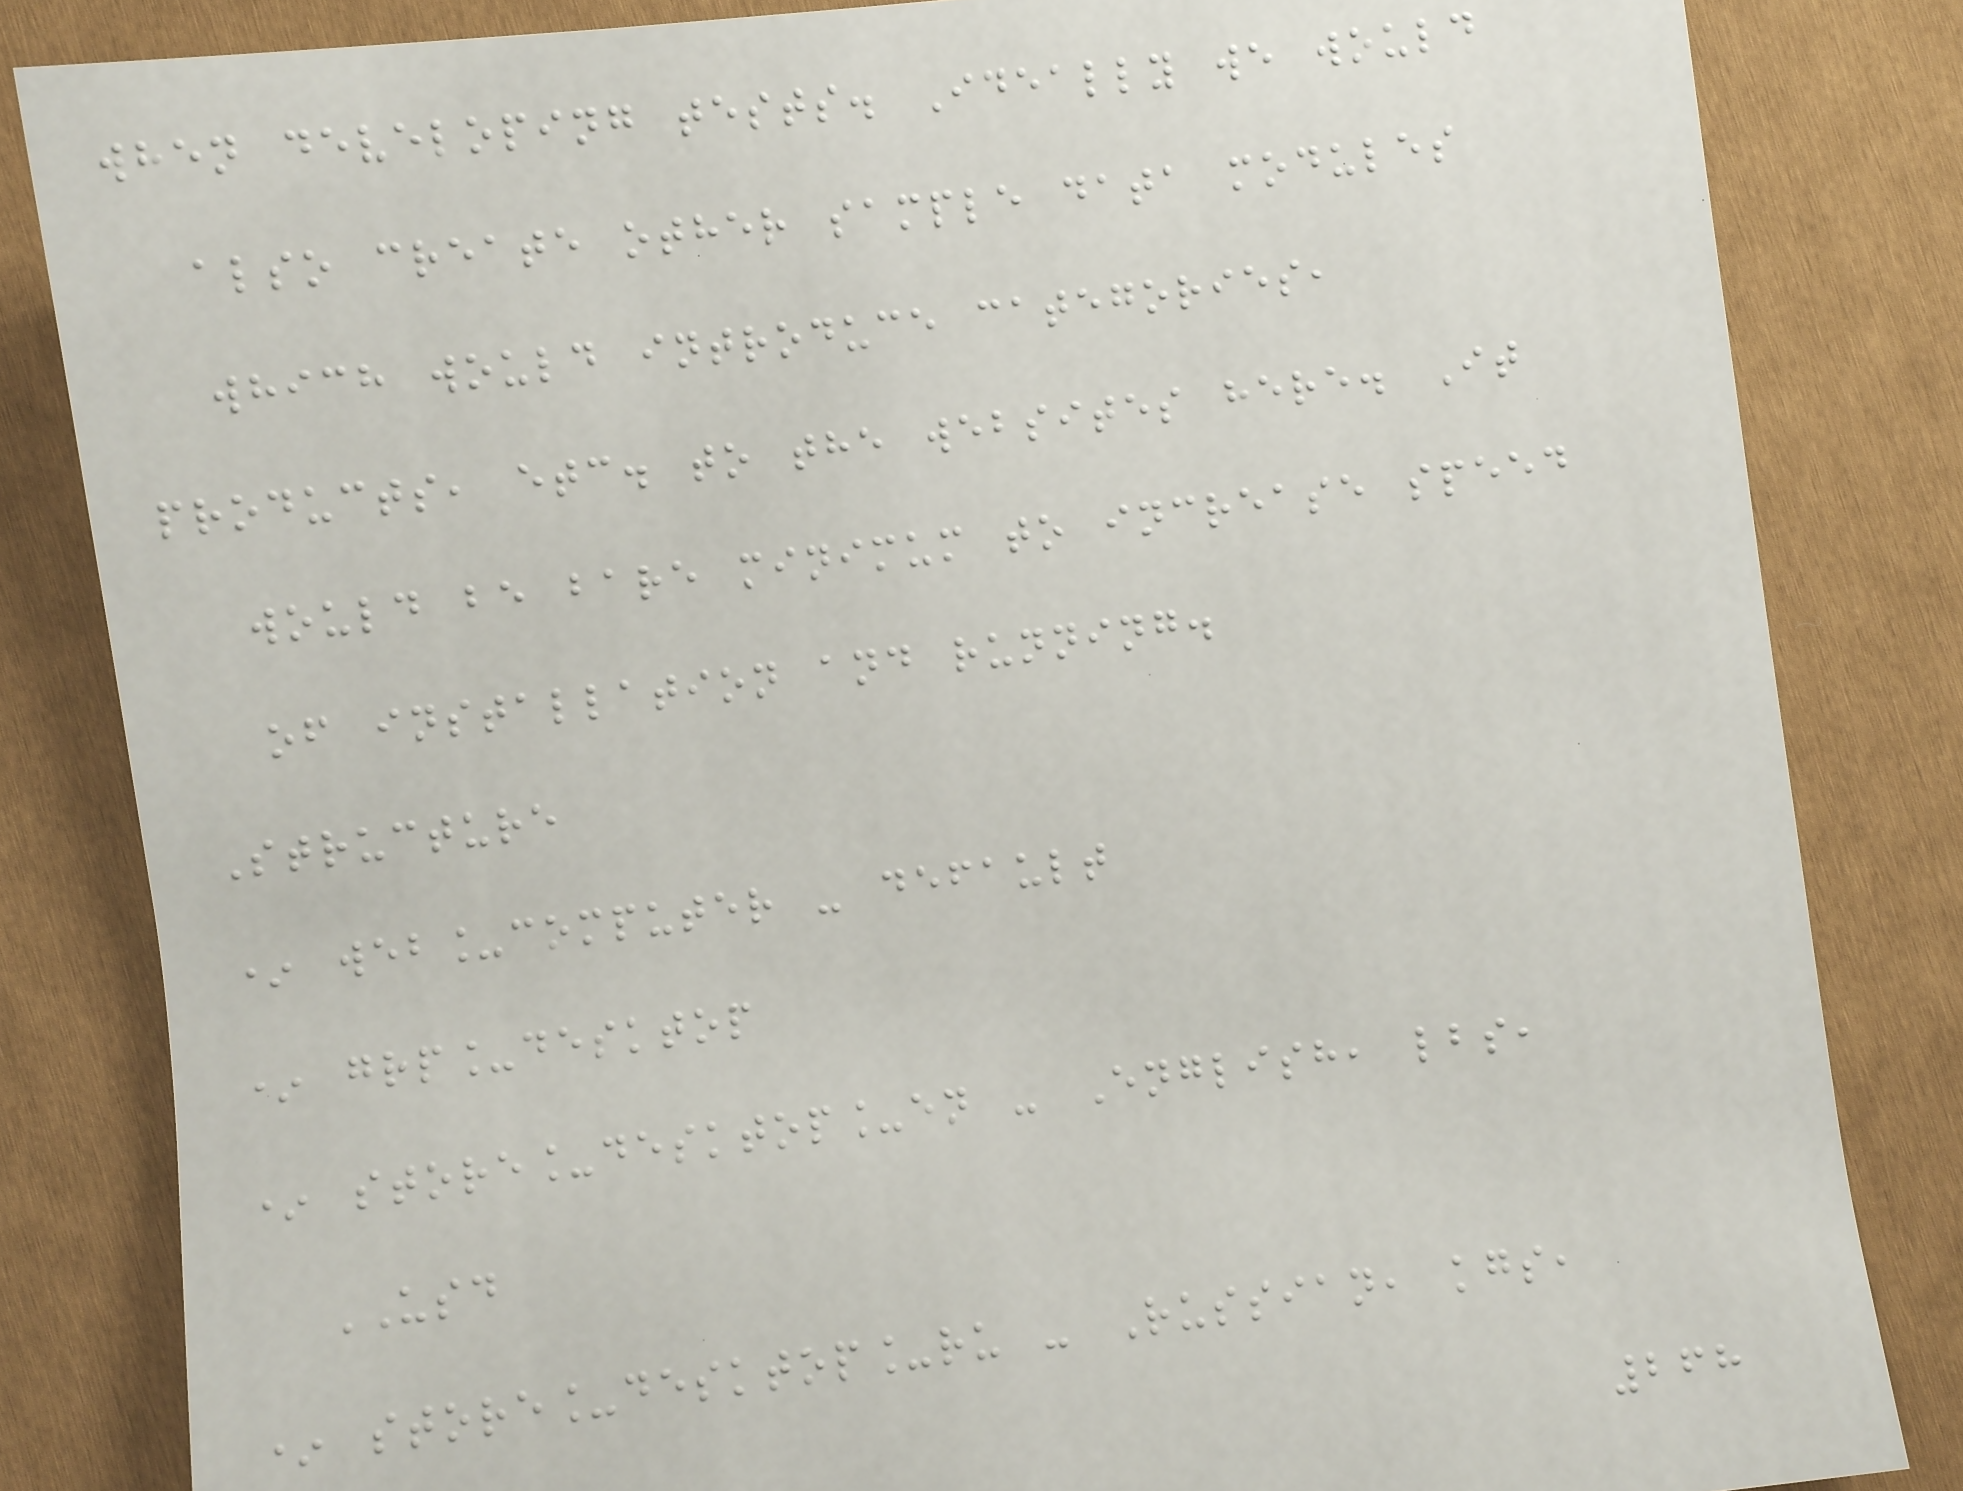when developing tests. Ideally we would
also create other sample data modules
which would introduce categories,
products, etc. to the websites here. It
would be bare minimum to increase speed
of installation and running.
Structure
* web_computer - default
* grp_desktop
* store_desktop_en - English, lbs,
USD
* store_desktop_ru - Russian, kgs,
268
